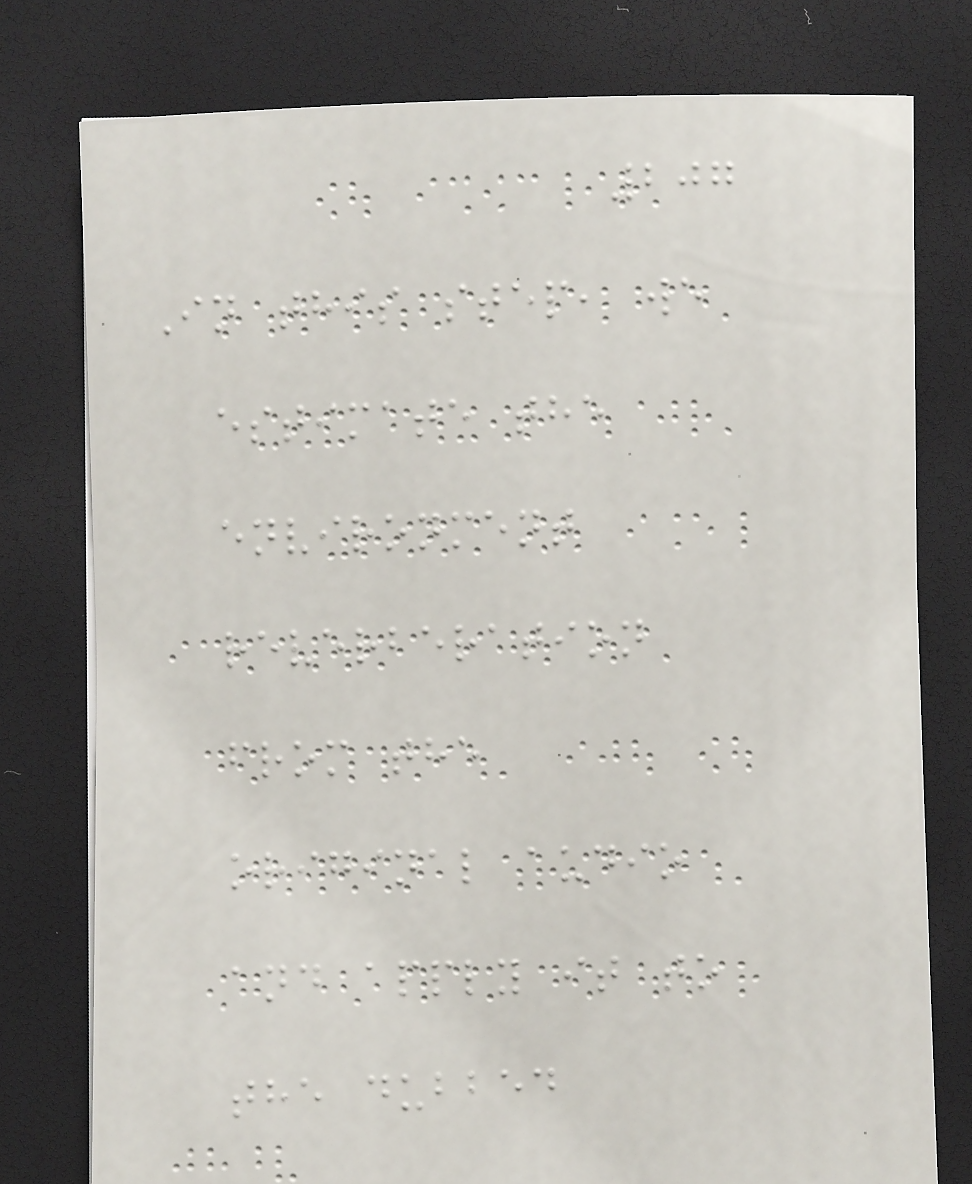207
In this step, we
estimate the
environment
reverberation
from the
original audio
and apply it to
the dubbed
